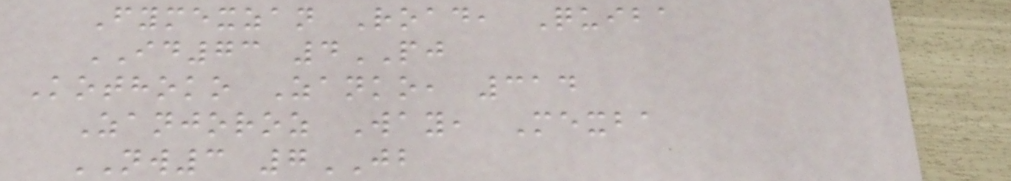Fymexzan Road, Quiba
ID73 4PJ
Kothoko Zanko, 314
Zanjoroz Way, Mexba
NW3 7JB
